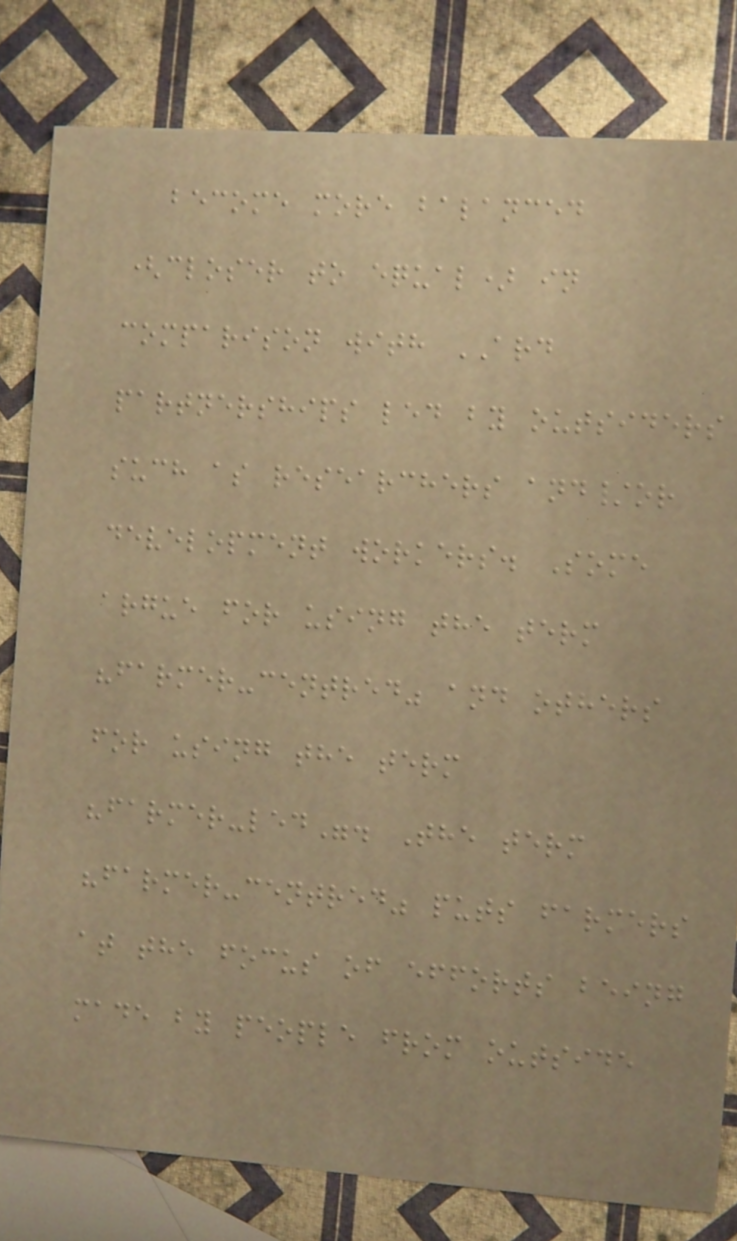become more balanced
(closer to equal) in
comparison with ARD
partnerships led by outsiders
such as researchers and/or
development workers. Some
argue for using the term
"farmer-centred" and others
for using the term
"farmer-led". The term
"farmer-centred" puts farmers
at the focus of efforts being
made by people from outside
